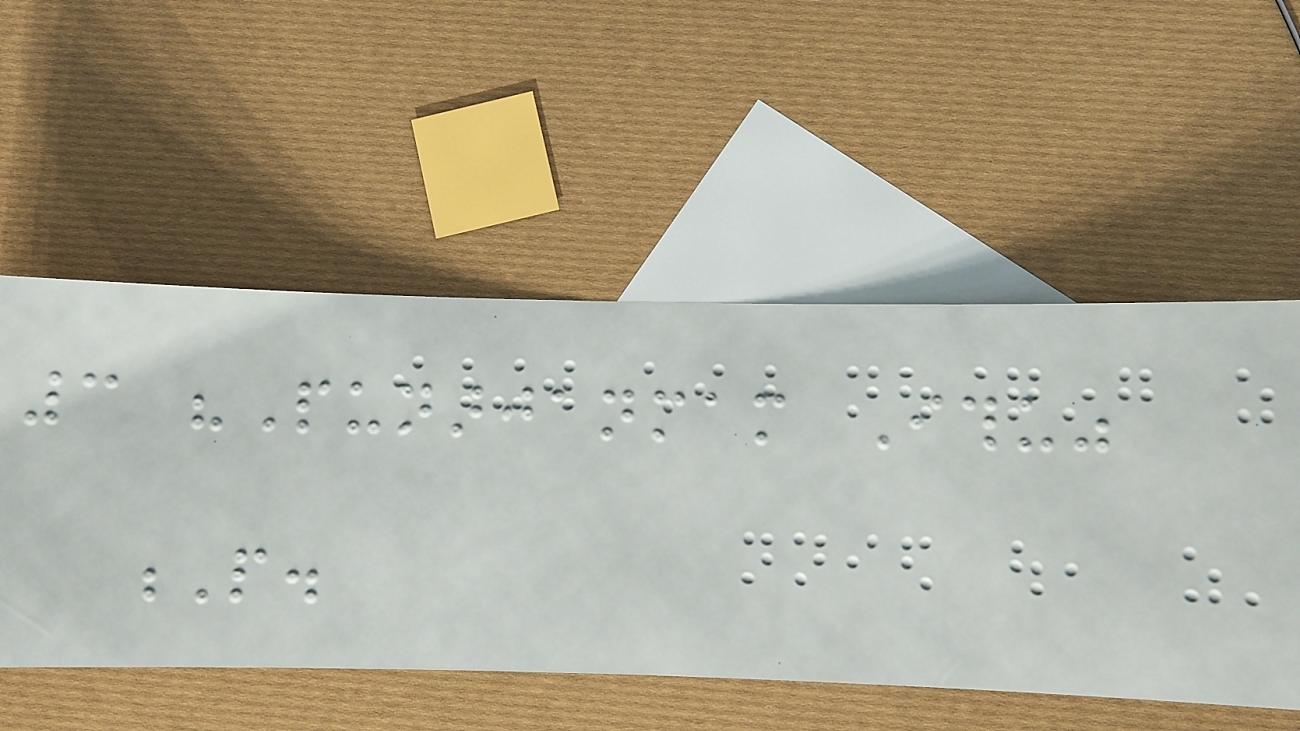3 "Punarjanmam Ithu"
P.
